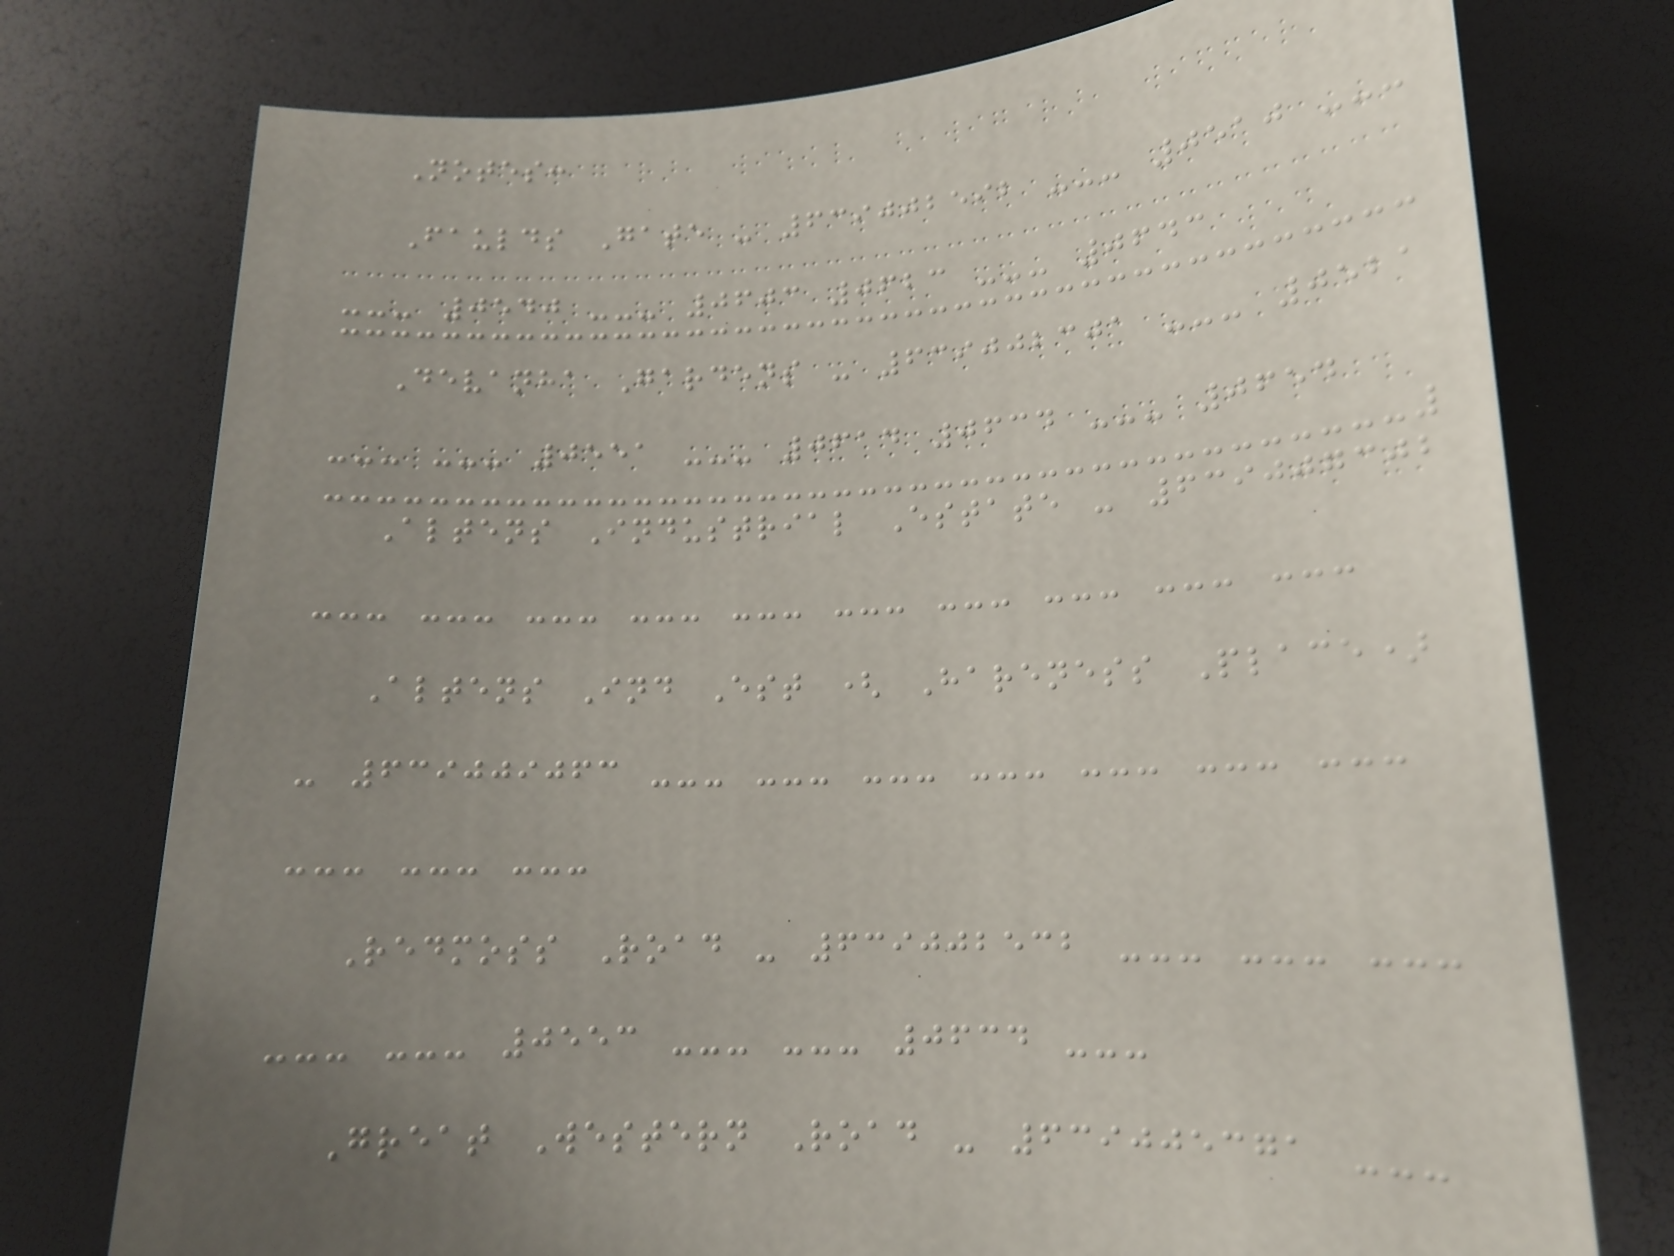Notes:
Faulds Gate - 639002592 --- 0510 ---
--- 0540 --- 0603 0623 --- 0643
Devanha Gardens - 639002301 --- 0521
--- --- 0551 --- 0614 0634 --- 0654
Altens Industrial Estate - 639007302
--- --- --- --- --- --- --- --- --- ---
Altens Ind Est ( Hareness Place)
- 639009063 --- --- --- --- --- --- ---
--- --- ---
Redmoss Road - 639002532 --- --- ---
--- --- 0553 --- --- 0634 ---
Great Western Road - 639005371 ---
